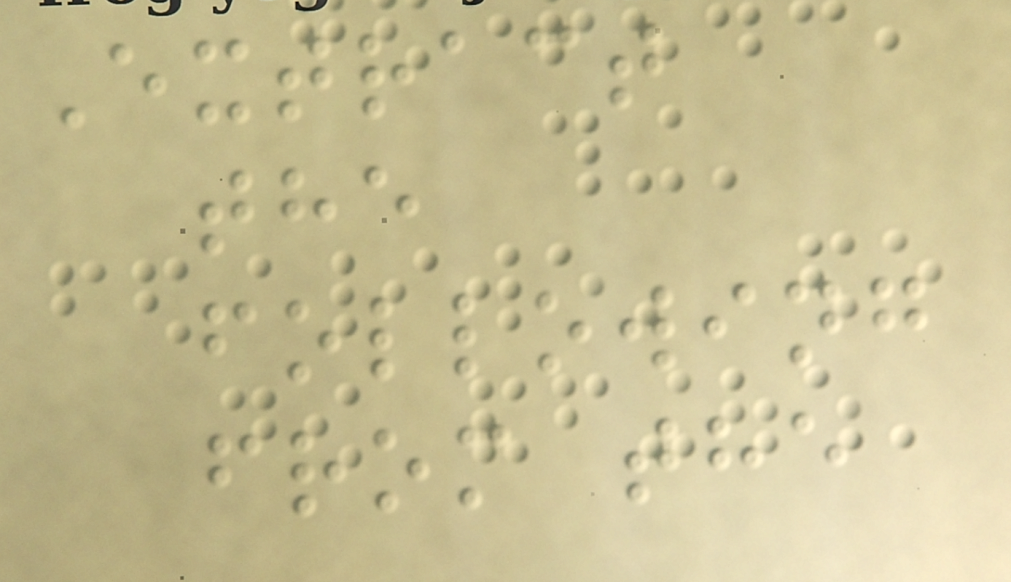Extract
the
following
from the
